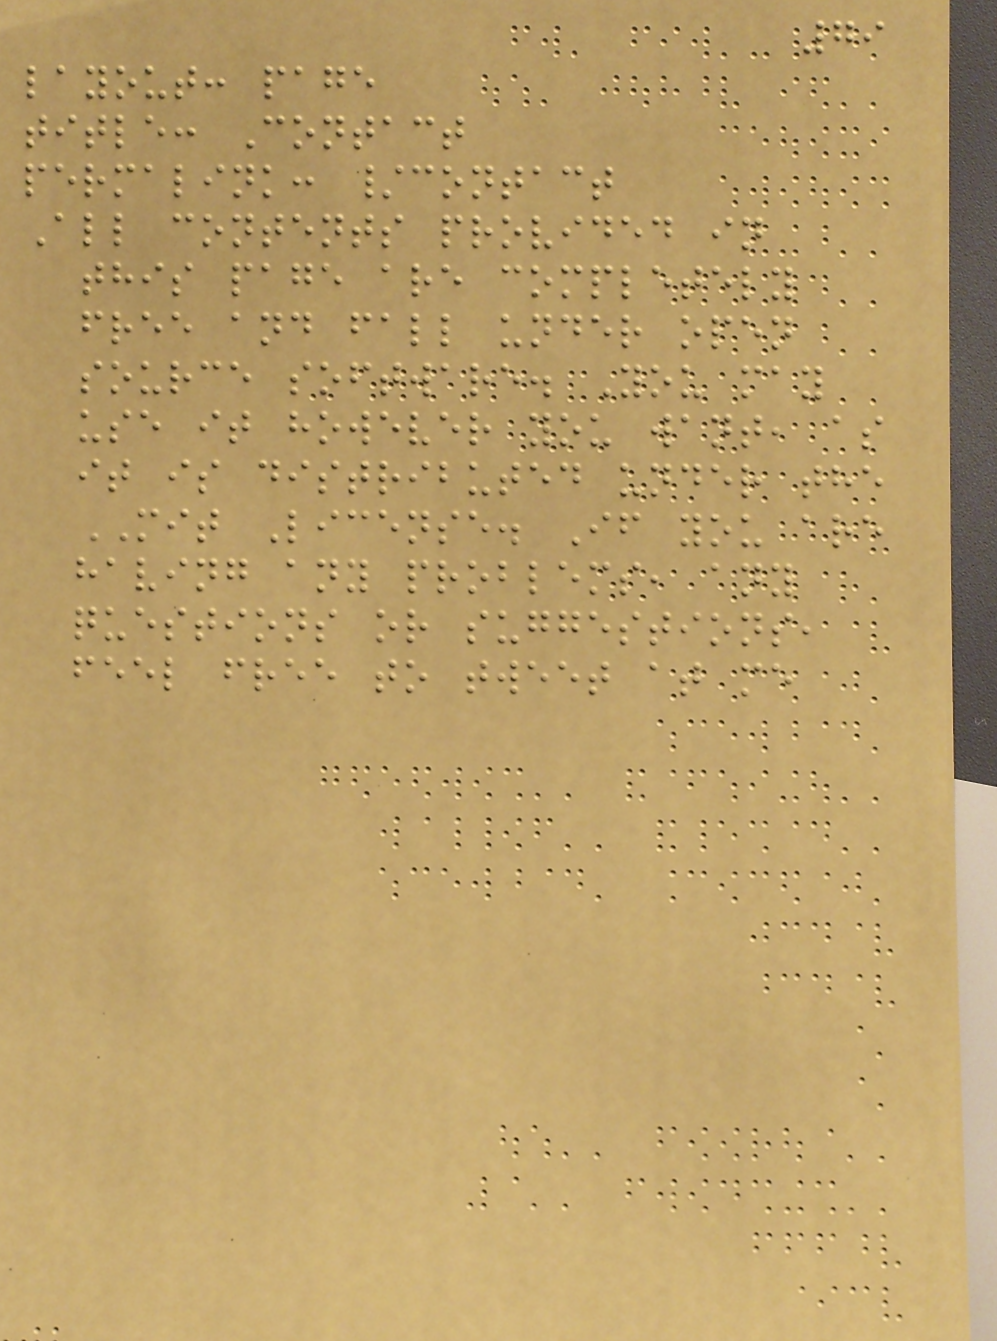79
layout: page
title: Contact
permalink: /contact
All contents provided in
this page are completely
free and fall under open
source software. You may
use it however you want, as
it is distributed under the
MIT License. If you are
having any problems, any
questions or suggestions,
feel free to tweet at me
